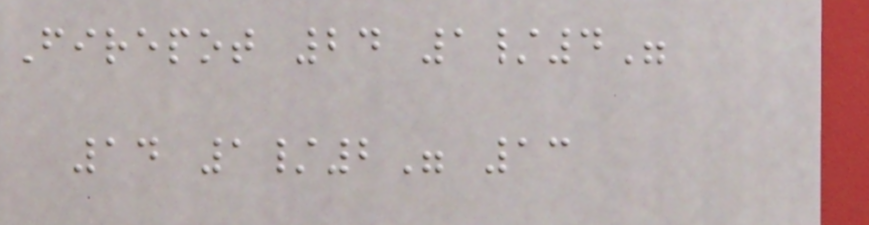Firepot 24 1/4"
14 1/2" 13
